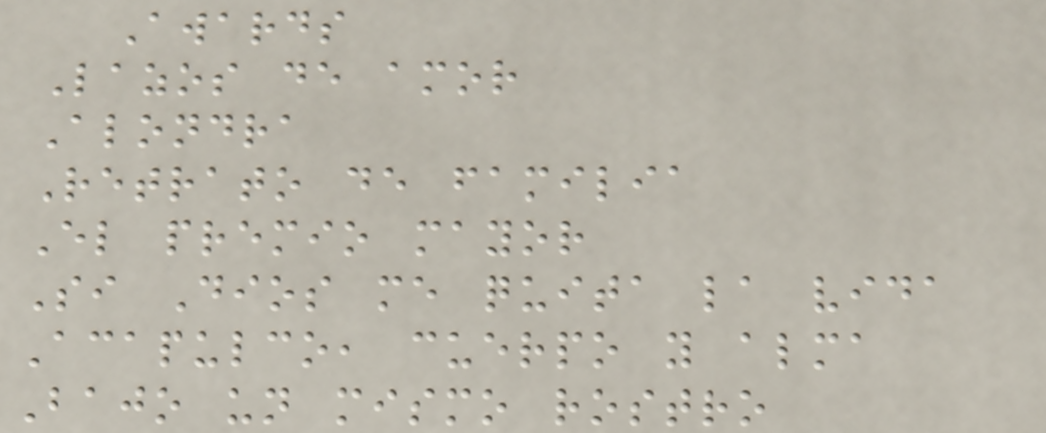Awards
Lazos de amor
Alondra
Retrato de familia
El premio mayor
Si Dios me quita la vida
Acapulco, cuerpo y alma
Bajo un mismo rostro
